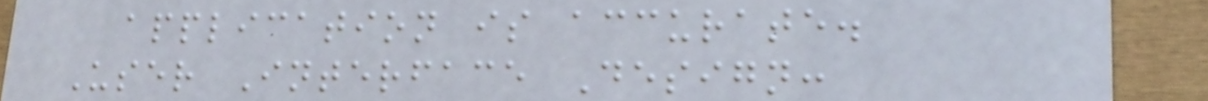application is accurate.
User Interface Design:
